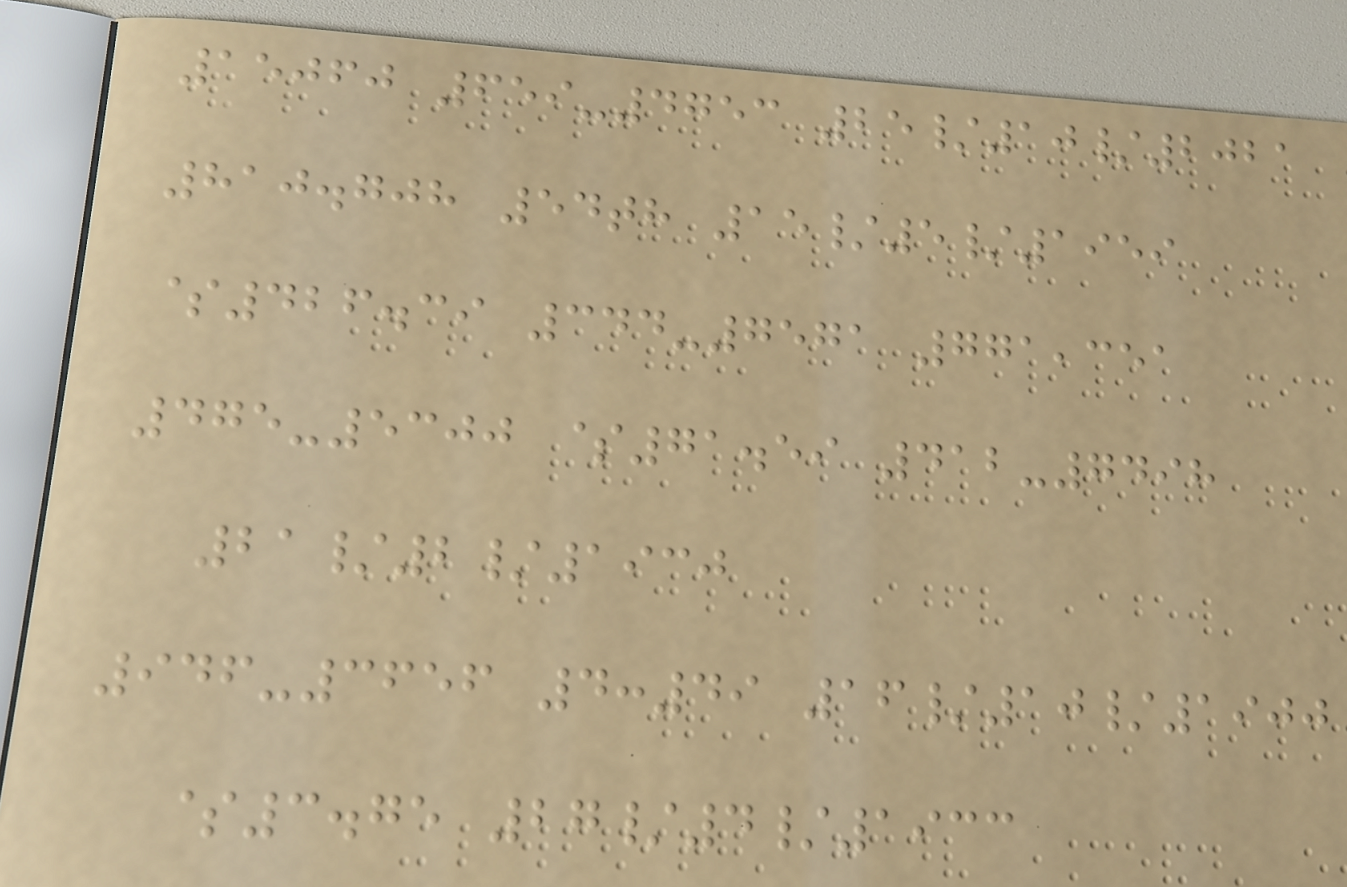15060 659-4753 25/10/2021
810.708 54th 15/5/1959
$426.39 344-7571 771,351
475-5300 $71.59 412-7498
21/2/1930
946-3656 4:49 16/10/1900
$3.75 27/4/1933
